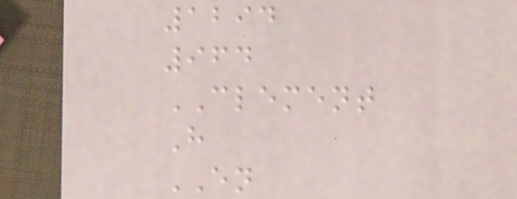1294
964
CLEMENT
H
EN
